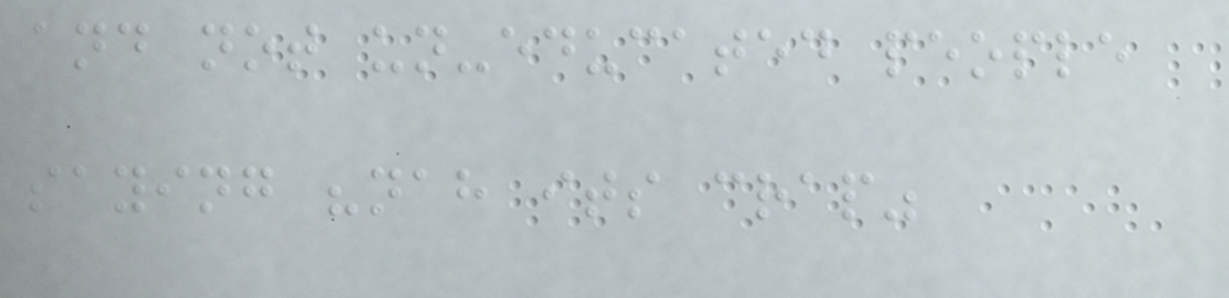and not un-educated people
saying "nah its crap"
